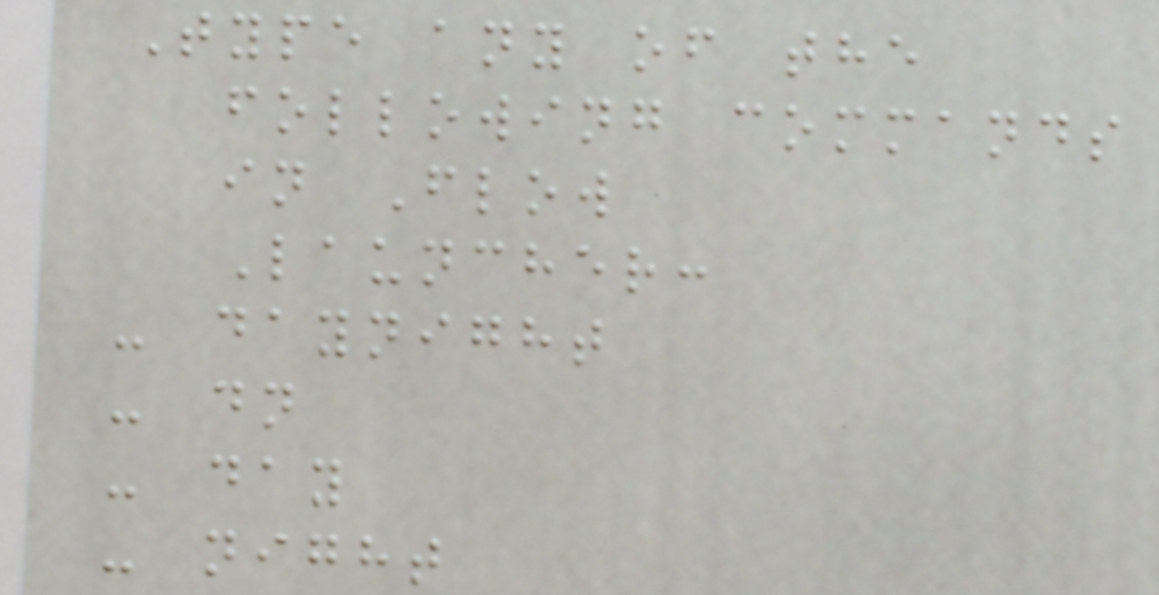Type any of the
following commands
in Flow
Launcher:
- daynight
- dn
- day
- night
